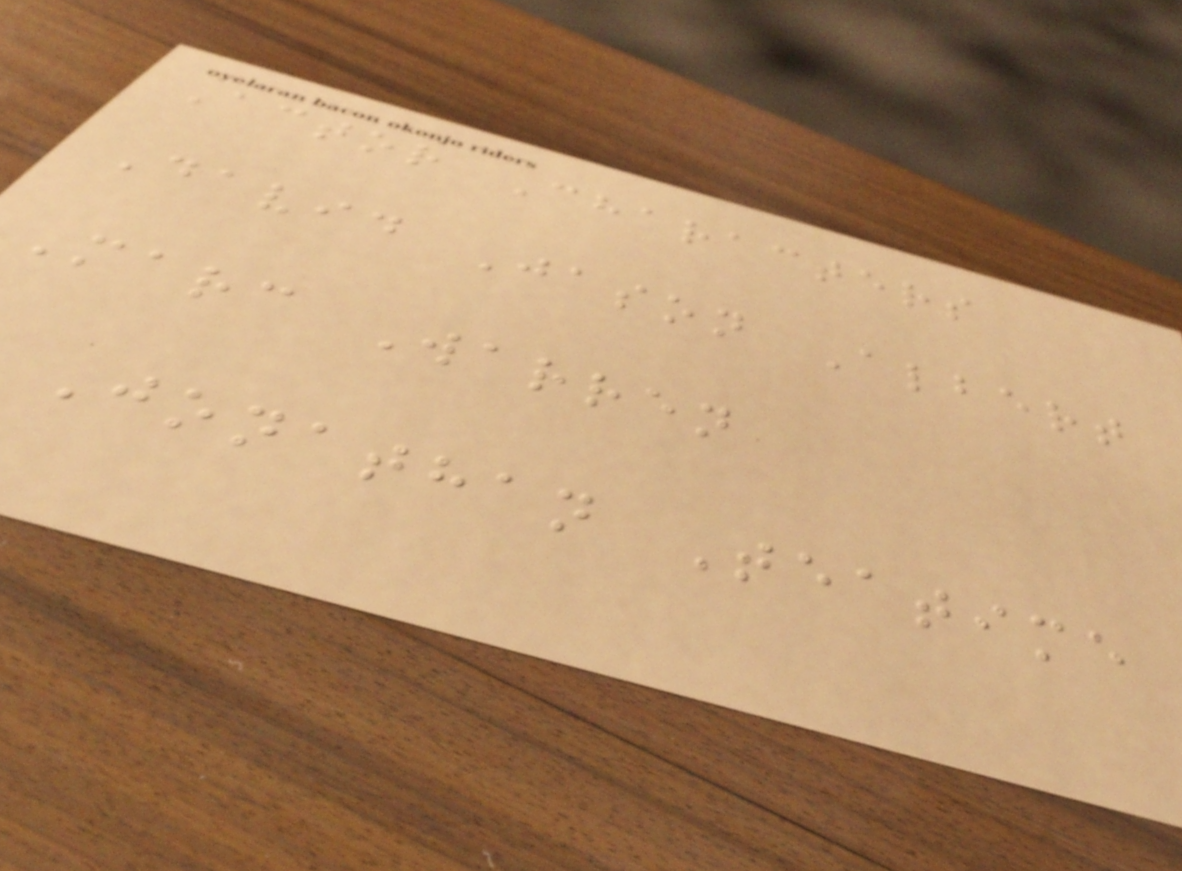Actor Characters
David Jason Albert
Marc Warren
Jonathan Teatime
